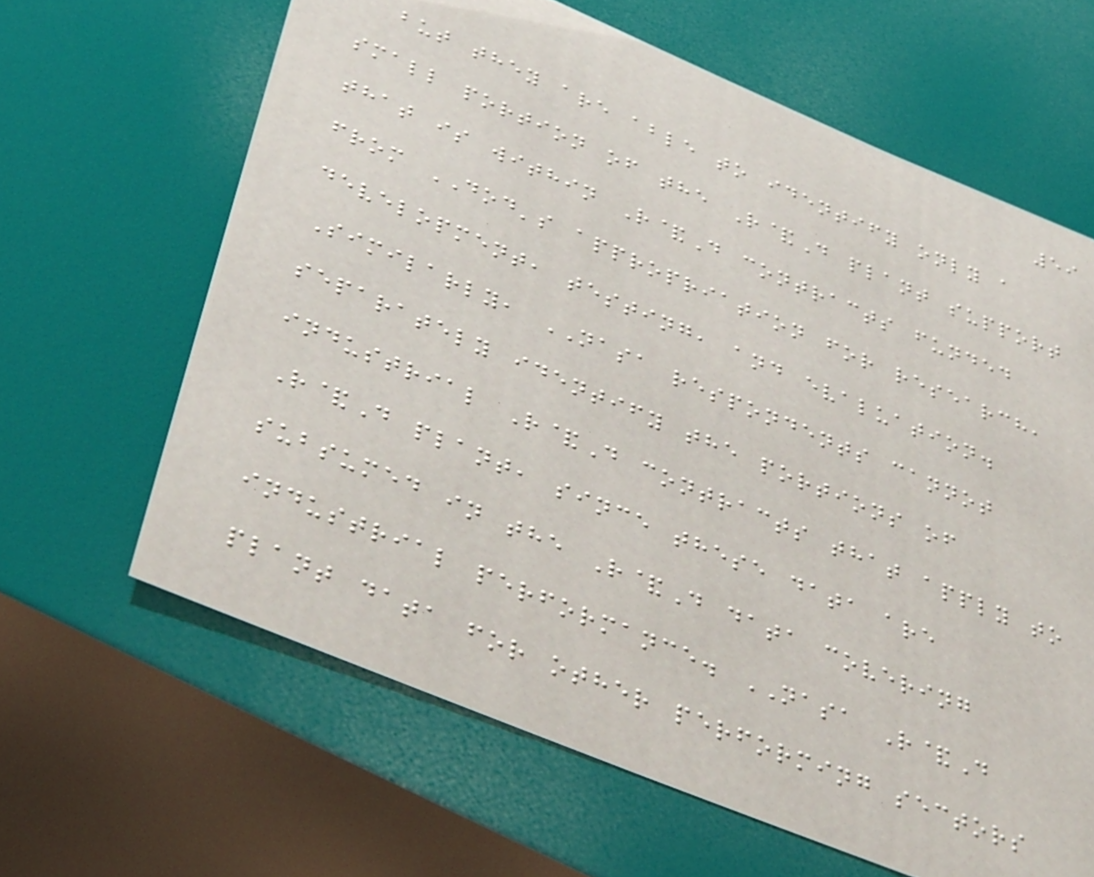59
but they are able to identify only a
small portion of the R&D plant support
that is within R&D contracts funded
from DOD's appropriation for research,
development, testing, and evaluation.
Similarly, NASA respondents cannot
separately identify the portions of
industrial R&D contracts that apply to
R&D plant, since these data are
subsumed in the R&D data covering
industrial performance. NASA R&D
plant data for other performing sectors
